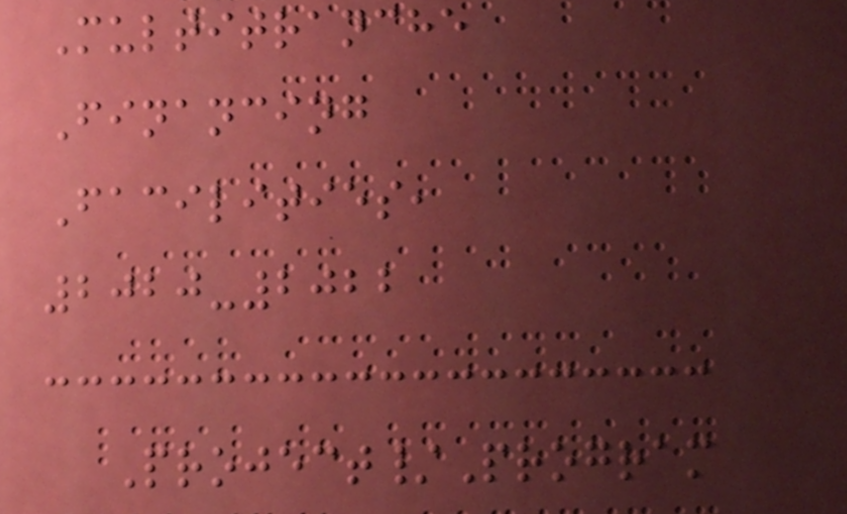Multitranche
Financing
Facilities,
2020-2022
Project/Program
